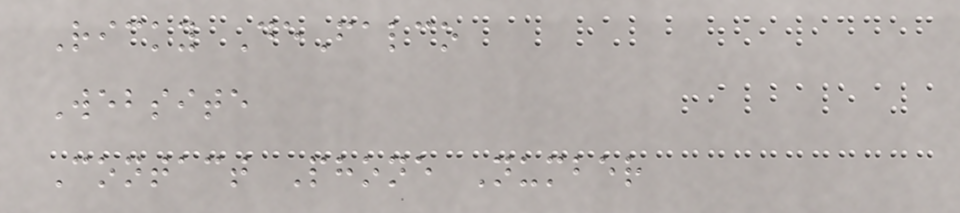Ricky DeFalco
Website
Contact Phone Number
